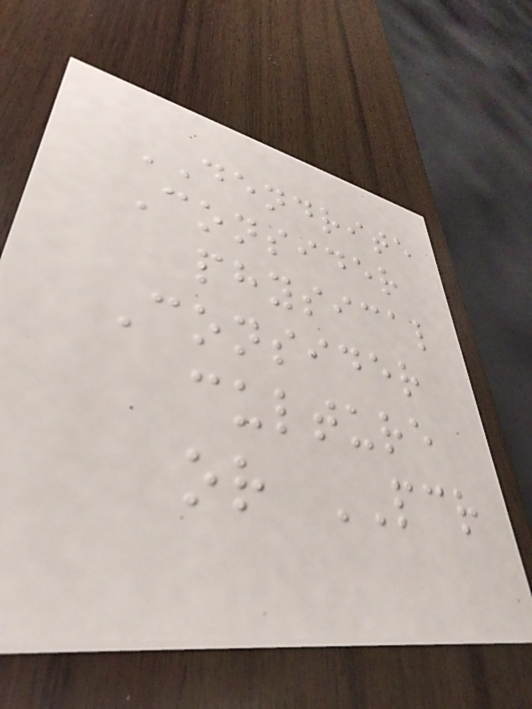DENDRITE
Consider
physical
Consider
culture
or PCR
